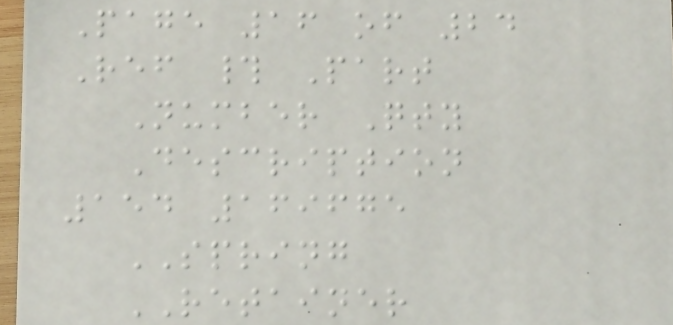Page 16 of 24
Ref # Part
Number Qty
Description
154 169675
SPRING
RETAINER
